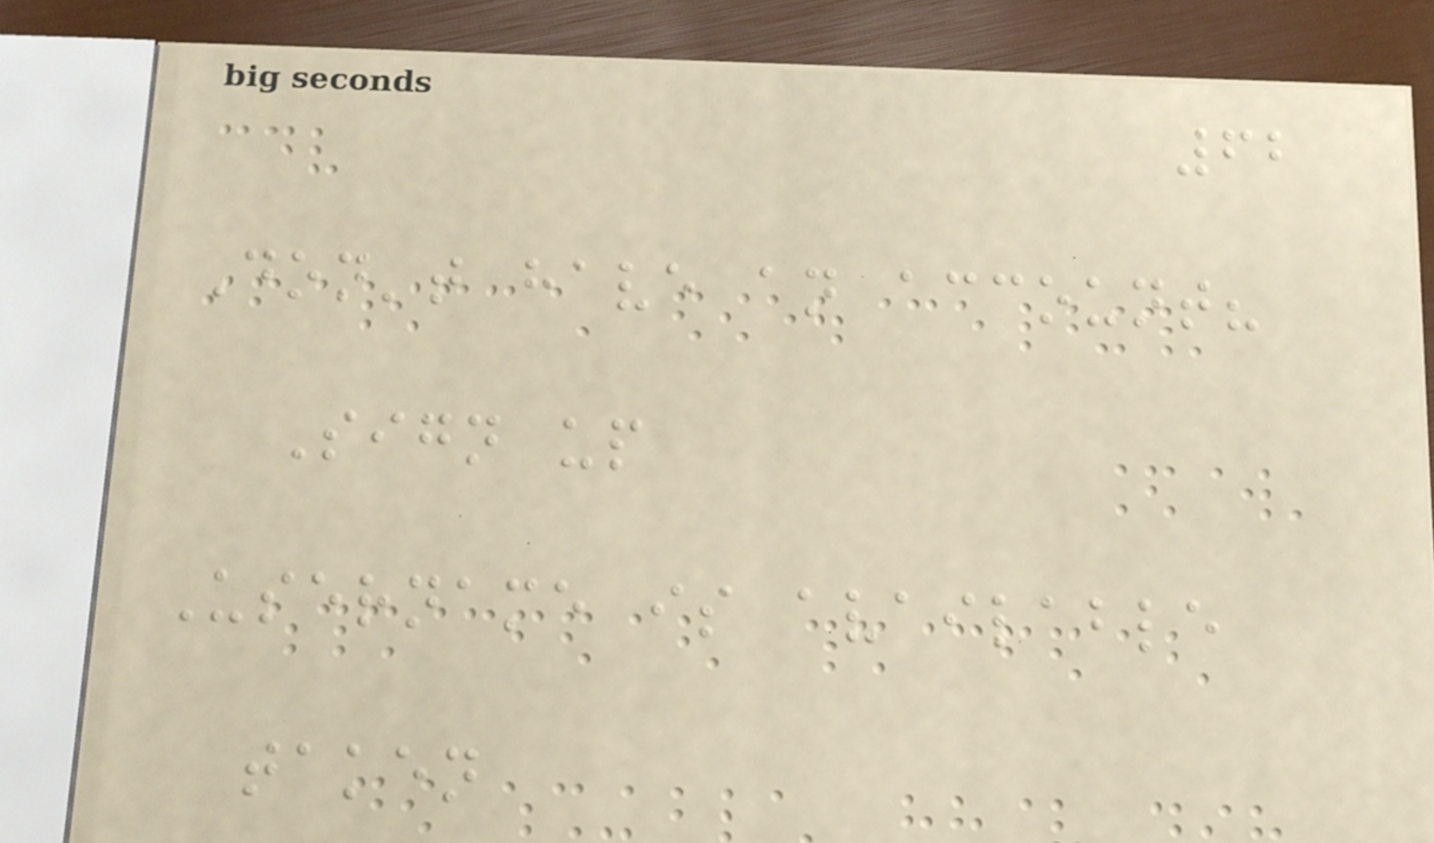62
Don't have an account?
Sign up
Username is available
taken
